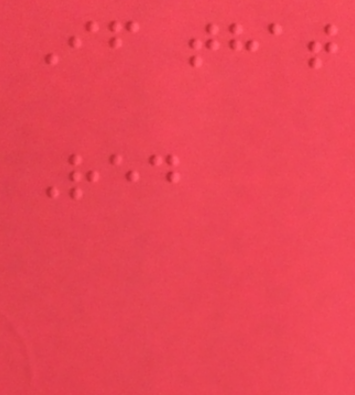If that
Red
